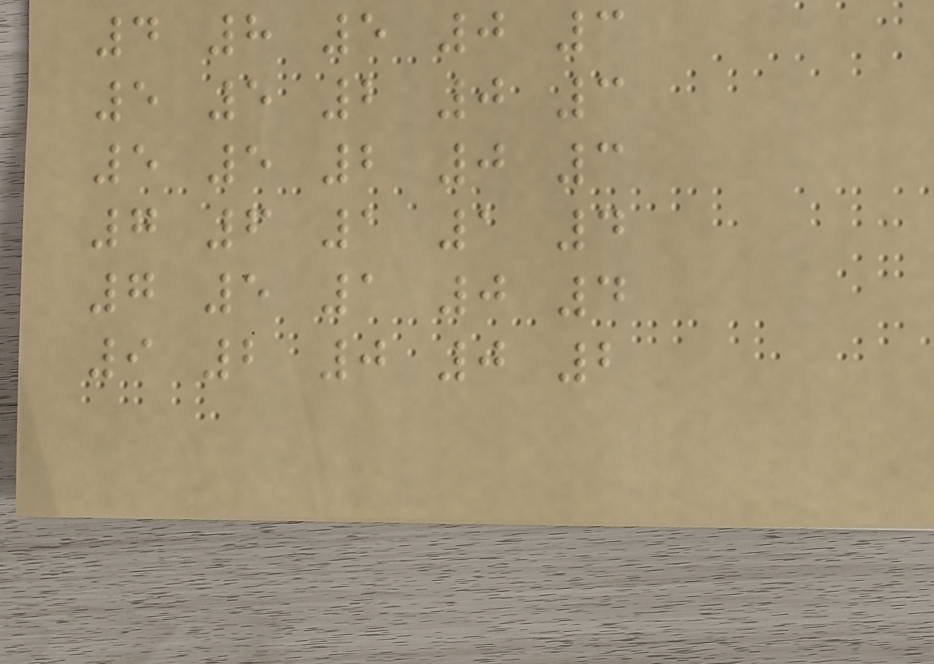4 8 5 0 3
5 5 2 0 3
5 5 2 0 3
7 6 1 1 4
7 5 1 0 4
9 2 0 0 2
